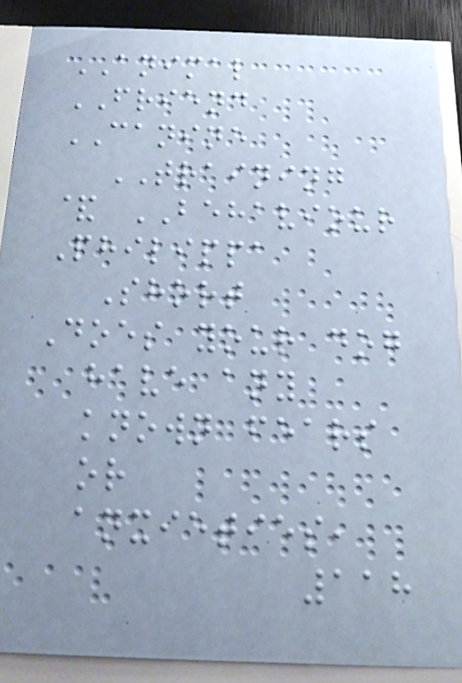ANIMAL
FRIEND
CANINE
TRAINING
& BEHAVIOUR
Philippa
Short
Does your dog
have any
known fears
or
anxieties,
118
